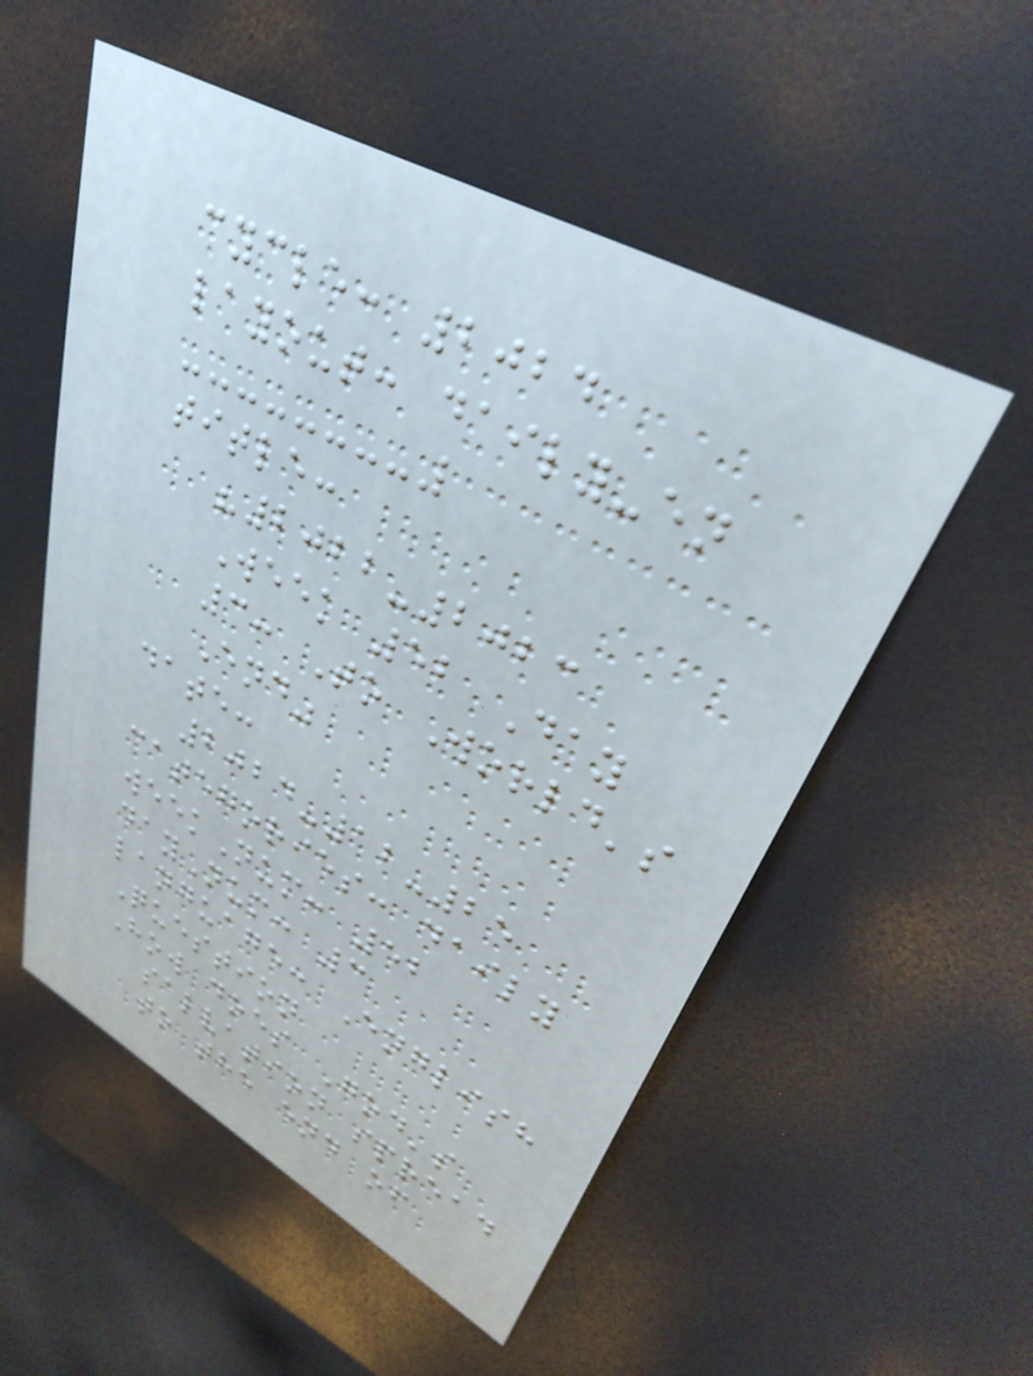cycle: 2024
layout: daily-en
title:
"2022-2023
Week 52 Day
3: To World's
End"
date:
2024-12-25
categories: daily
weekNum: 52
dayNum: 3
language: English
Question
How does God's
salvation spread
to the end of
